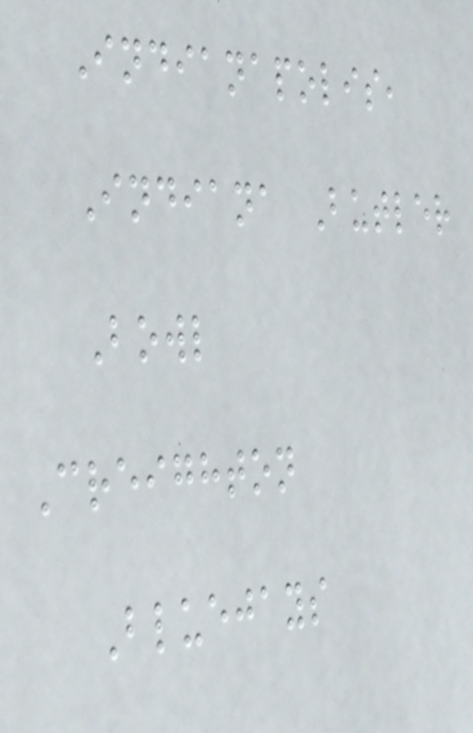Indianapolis,
Indiana Butler
Bowl
Creighton
Bluejays
